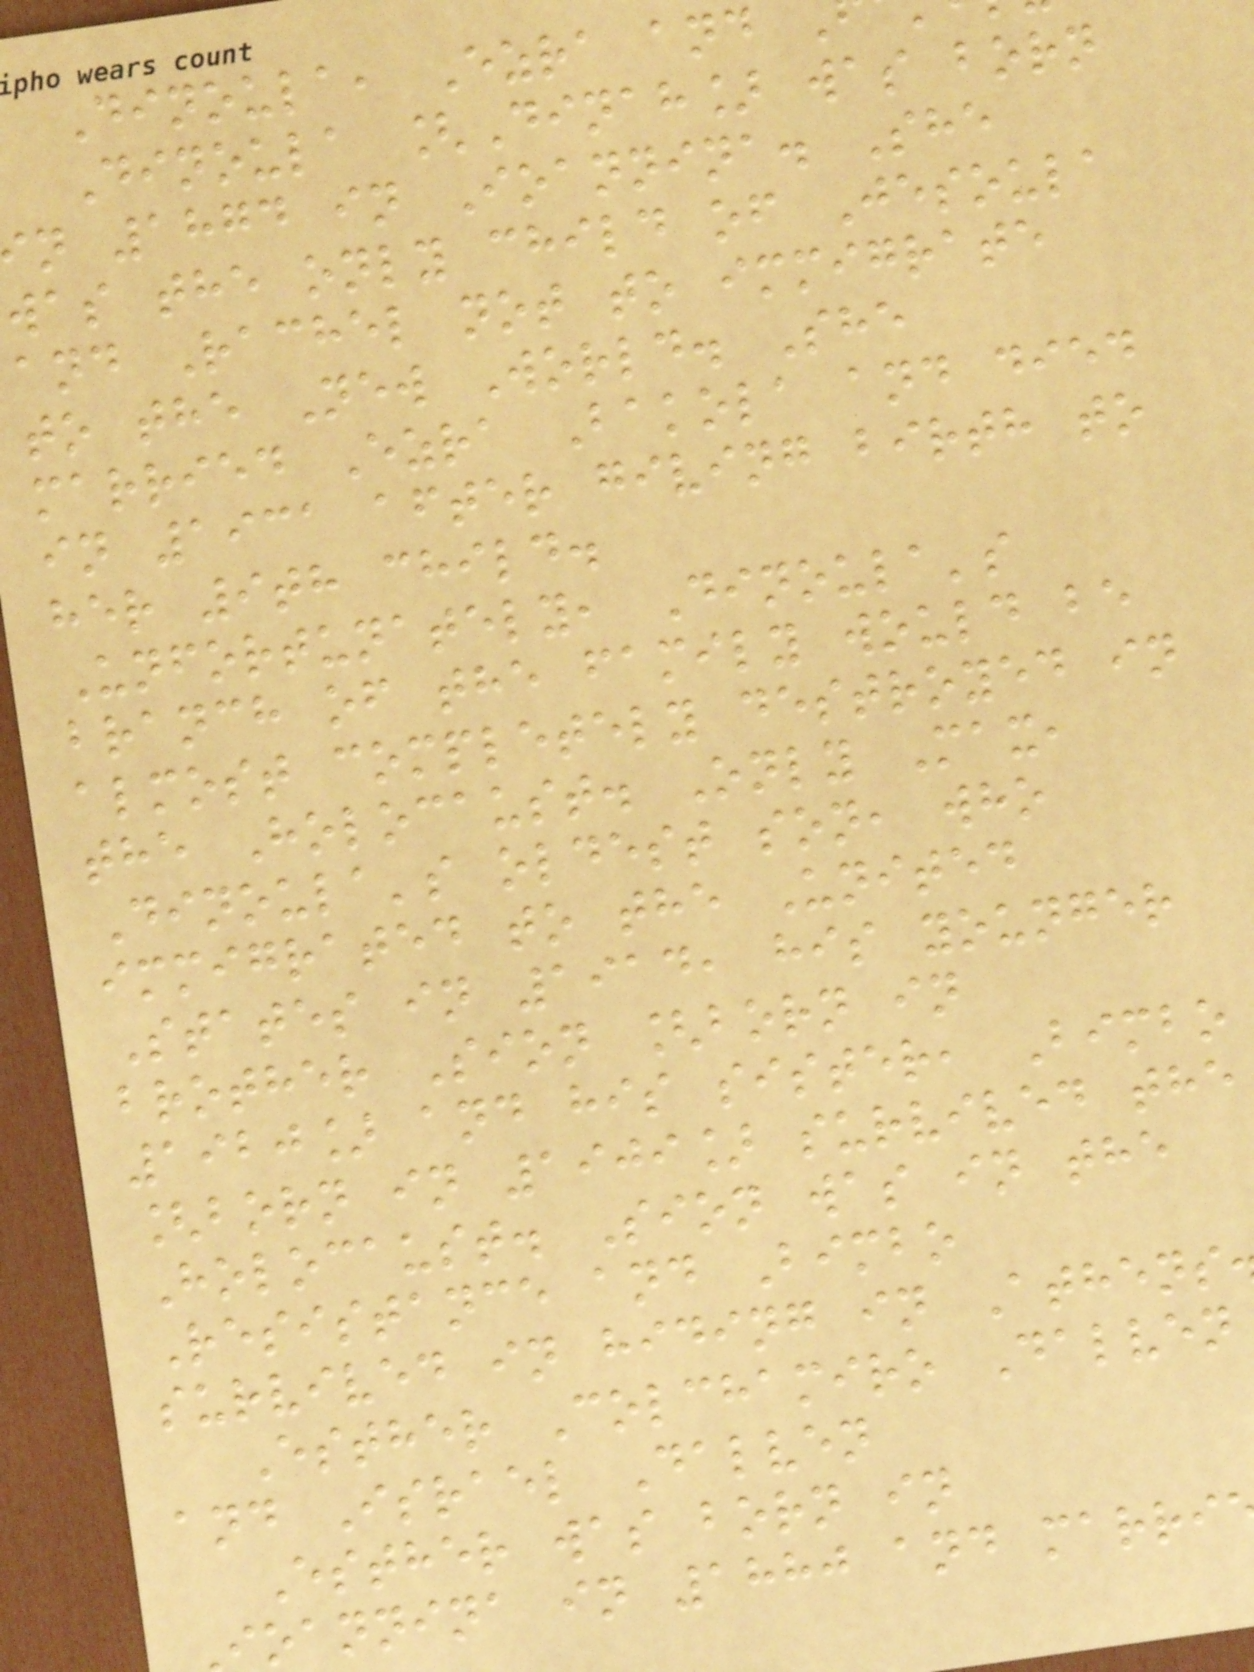Dinoula, Ezra and
Dinoula [Dinah] was born
n 1874 in Ioannina. She
was the only child of Jesoula
and Rachel not to immigrate
to the New World. She
married Ezra Bakola and died
in 1931 after giving birth to
her 9th child.
Unfortunately, Dinoula's
branch of the family would be
almost completely destroyed in
the Holocaust. Only Max,
Dinoula's oldest son, who
immigrated to the United
States in 1914, his younger
brother Sion [born in
1920] and his sister, Bimbo
[born in 1909] survived the
Holocaust. Sion was in the
Resistance and Bimbo
survived in hiding in Athens
Esther Colchamiro Dalven
and Israel Dalven
Esther was born in
ioannina in 1880 and marri
